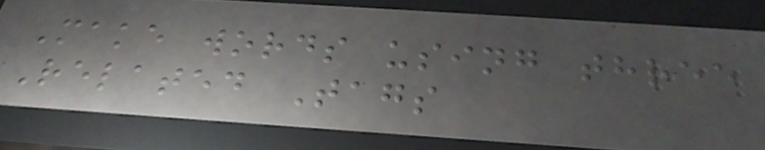Make words using three
Related Tags
